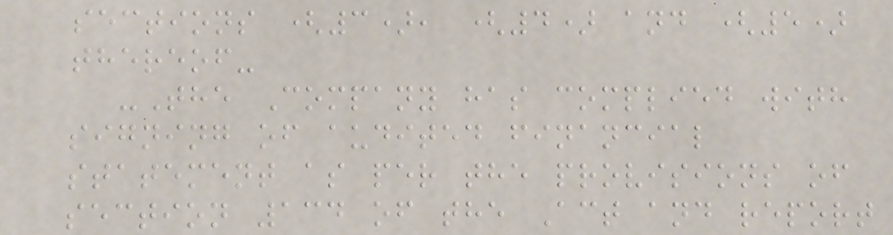sections (3), (4) and (5)
thereof-
-The Company has complied with
signing of audited financial
statement as per the provisions of
section 134 of the Act and report
